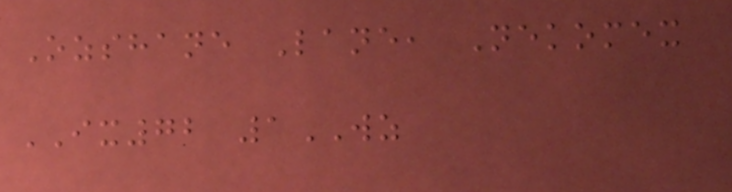Ozshane Lane, Nekomex
IX72 1WZ
